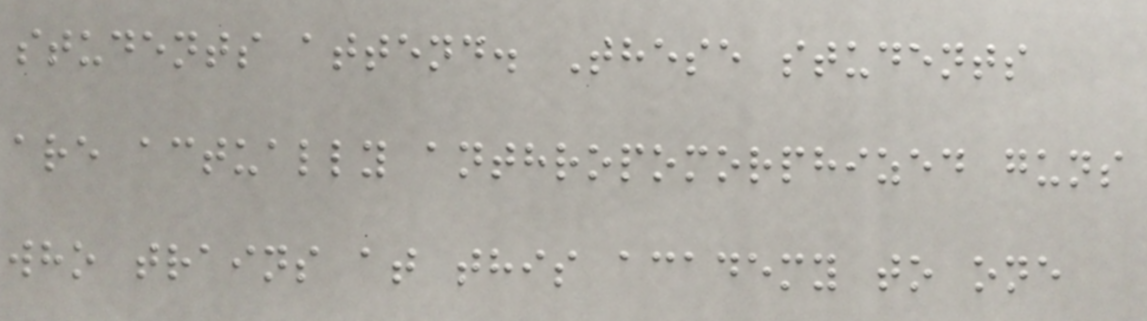students attend. These students
are actually anthropomorphized guns
who trains at this academy to one
